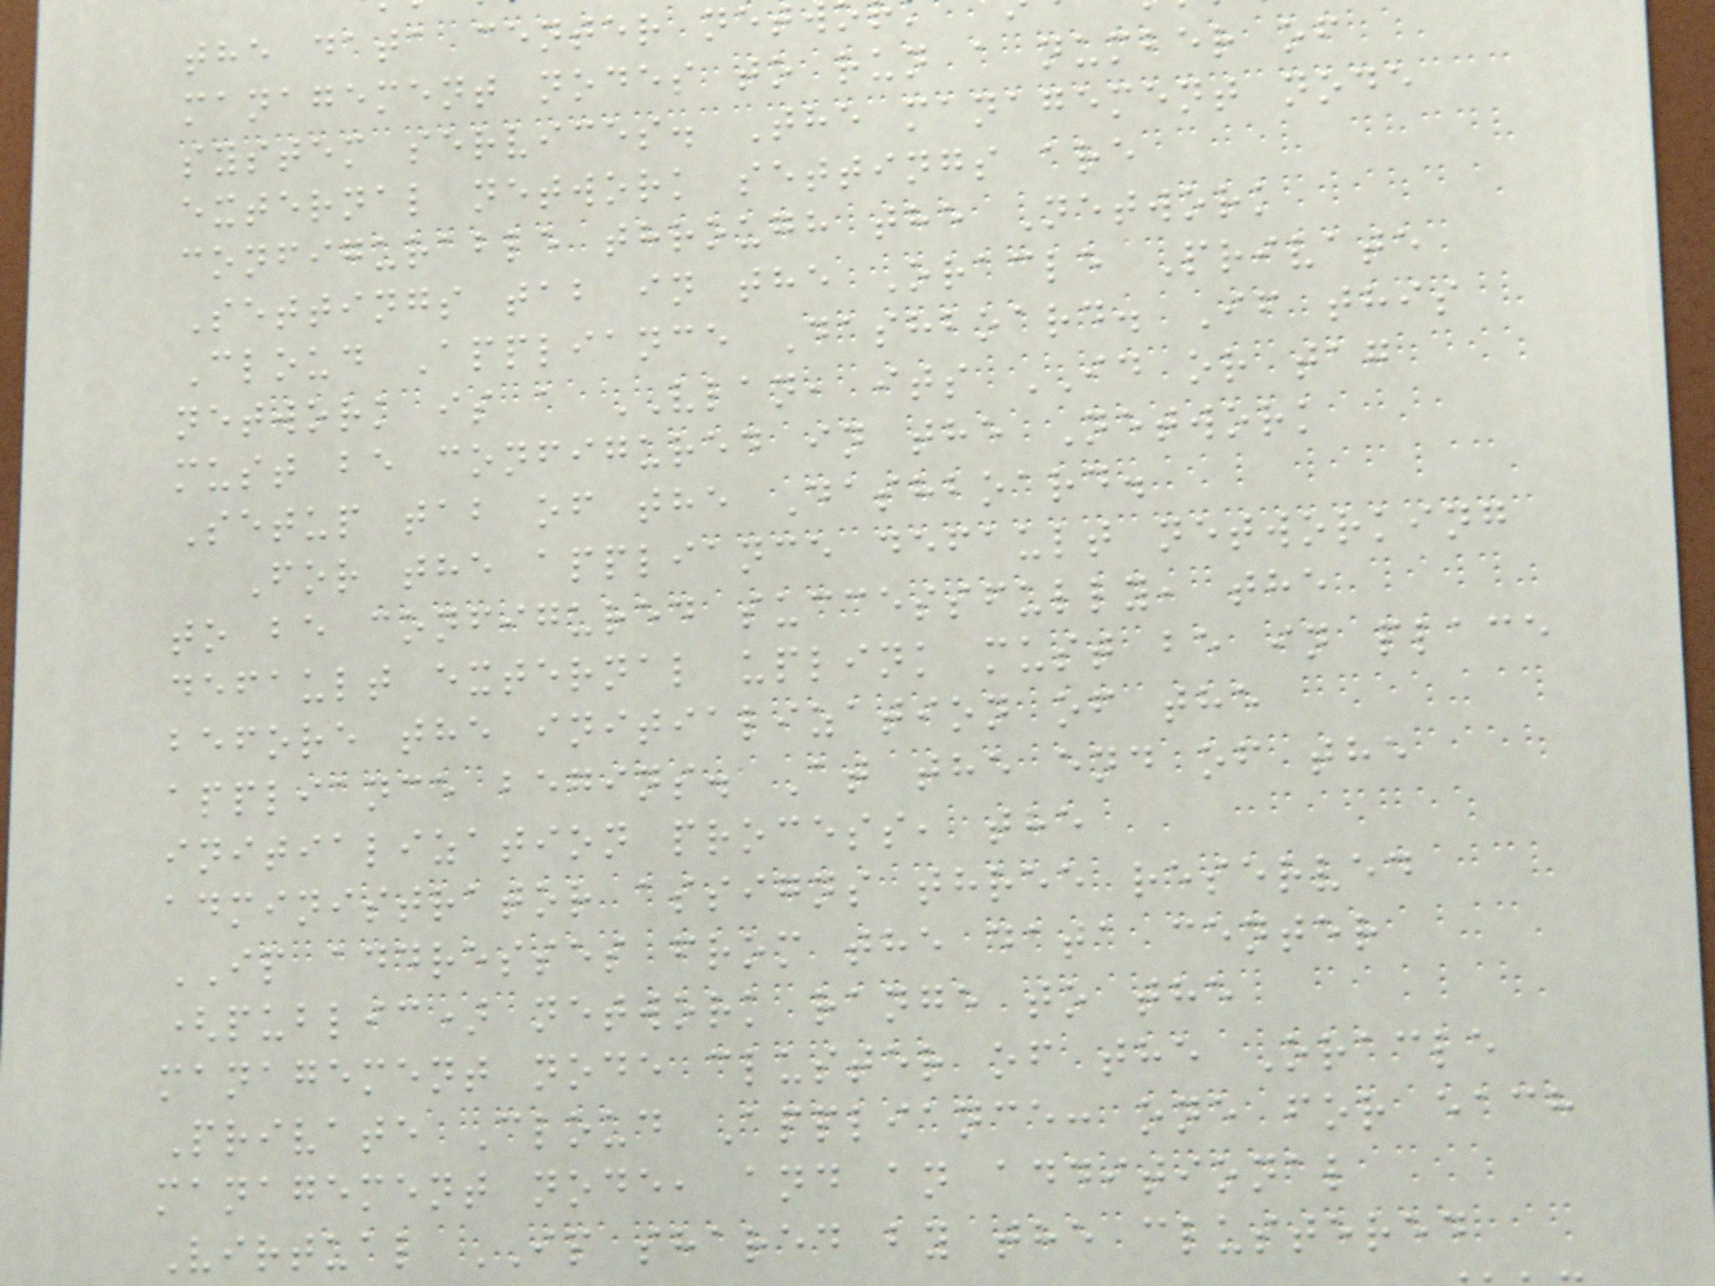the data center net
management nodes to run a number of
system services. The management node
external network settings are
configurable through the Network
Settings tab in the Oracle Private
Cloud Appliance Dashboard. If this
network is a VLAN, its ID or tag
must be configured in the Network
Setup tab of the Dashboard.
For the appliance default networking
to be configured successfully, the
default external uplink must be in place
before the initialization of the
appliance begins. At the end of the
initialization process, the
administrator assigns three reserved
IP addresses from the data center
(public) network range to the
management node cluster of the Oracle
Private Cloud Appliance: one for each
management node, and an additional
Virtual IP shared by the clustered
